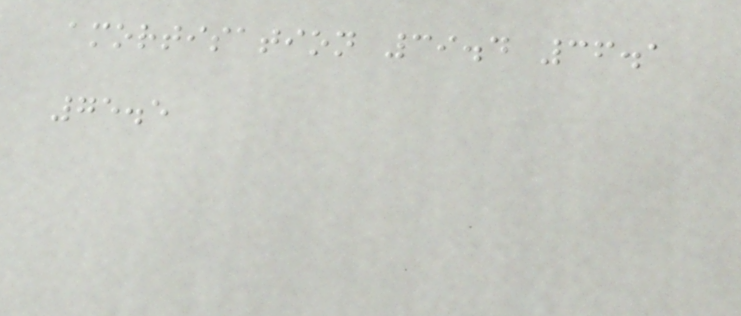amortisation 39.4 36.1
75.5
